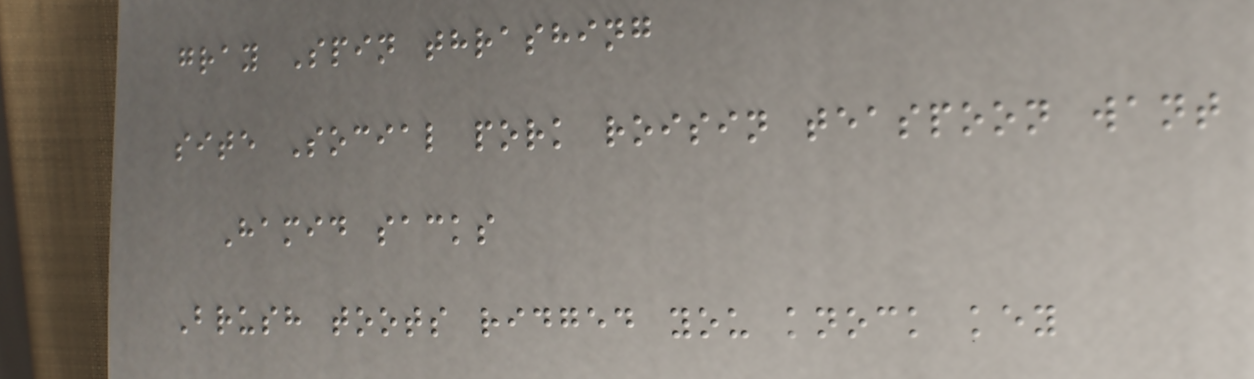gray Spin thrashing
site Social pork roisin teaspoon want
Hamid sacks
Brush toots ridged you knock key
